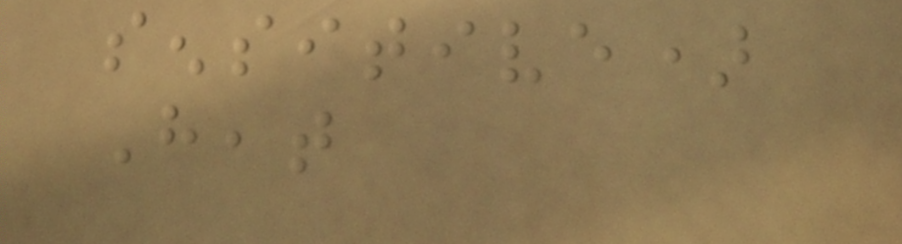sensitive)
Heat
